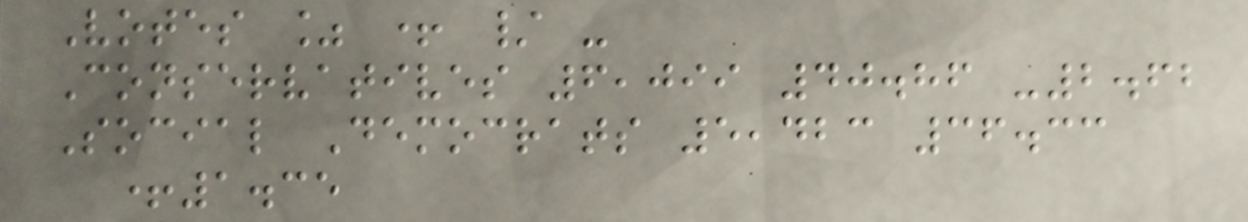Votes % + / -
Conservatives 6,099 40.86 -2.62
Social Democrats 5,423 36.33
+1.35
